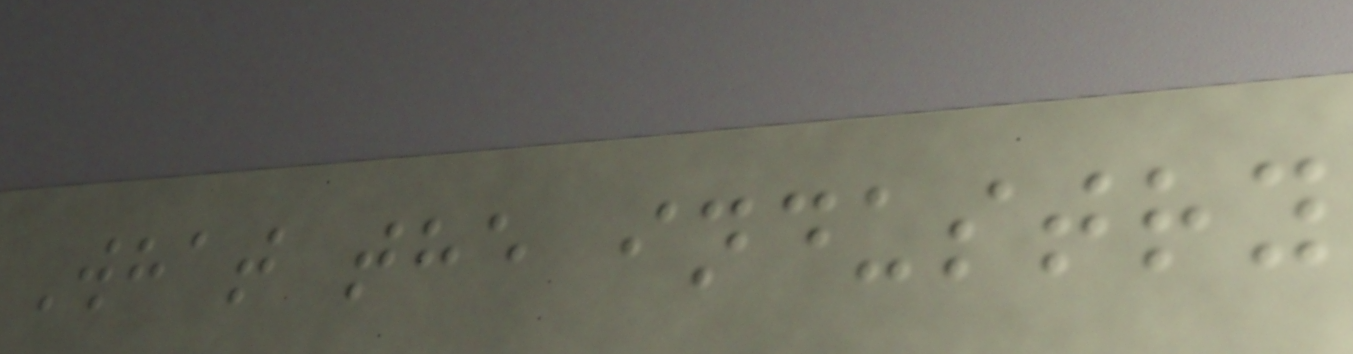What the industry
